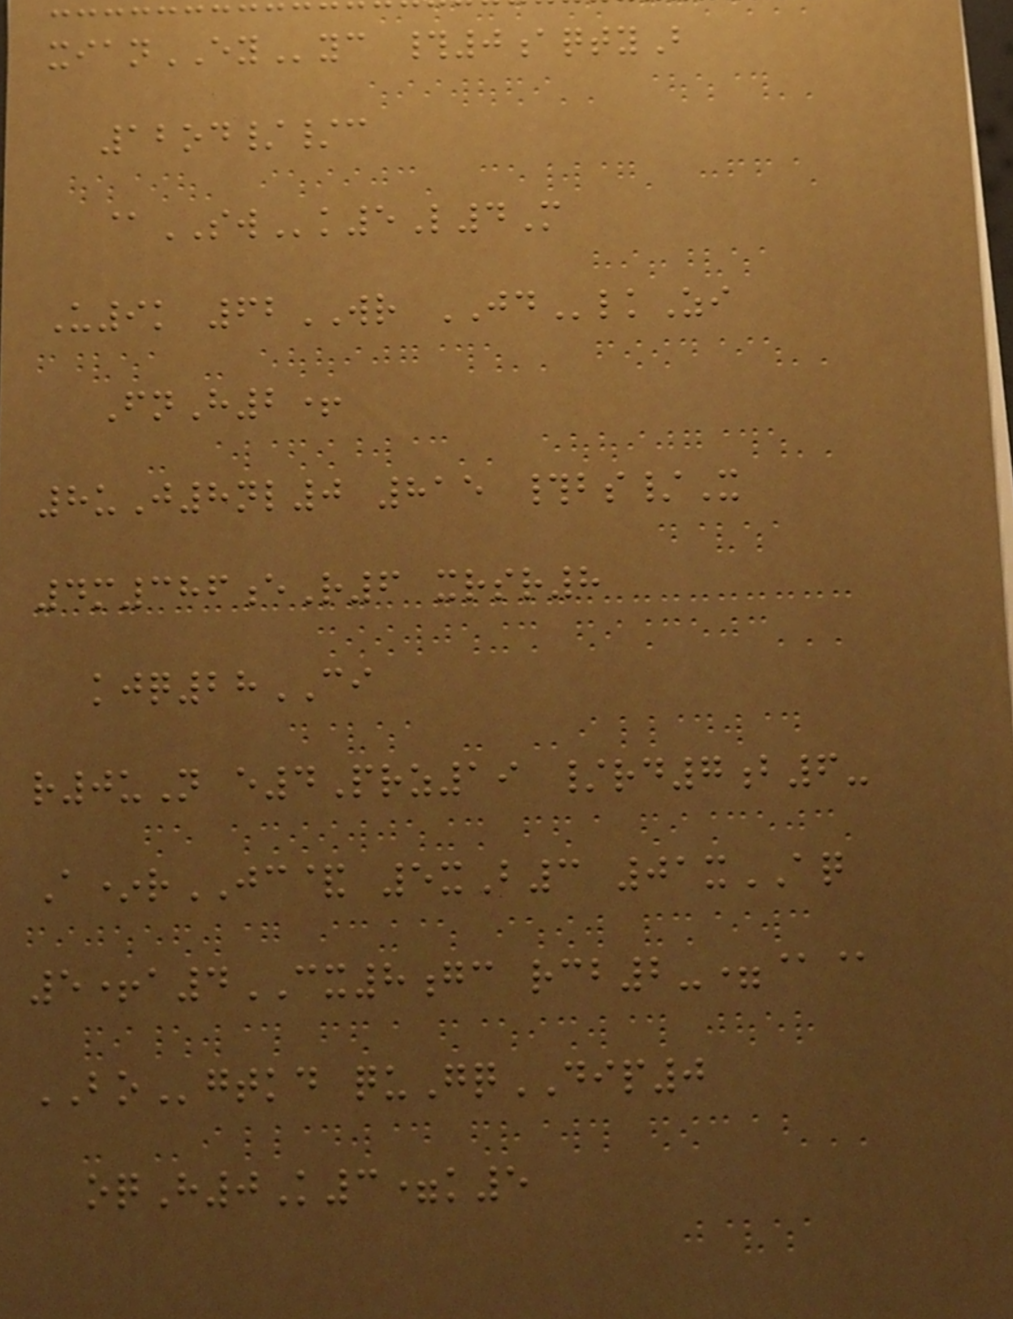xianEYyc #0aqtyB
12od//c
@SWk5L4M
U9k 62WR JDlkZi
FnH2+
8uJ8nl0 815 #bs/X
4m386eR6 xrsr8
kjq28CI
r0uN e4Prz19 /rd7b6-
A*rJC& 5xB3 01xAQ
5+a4CX8gc rcb2-=@@
BOgtkd quGqDIP0
oqH0K3=k5
